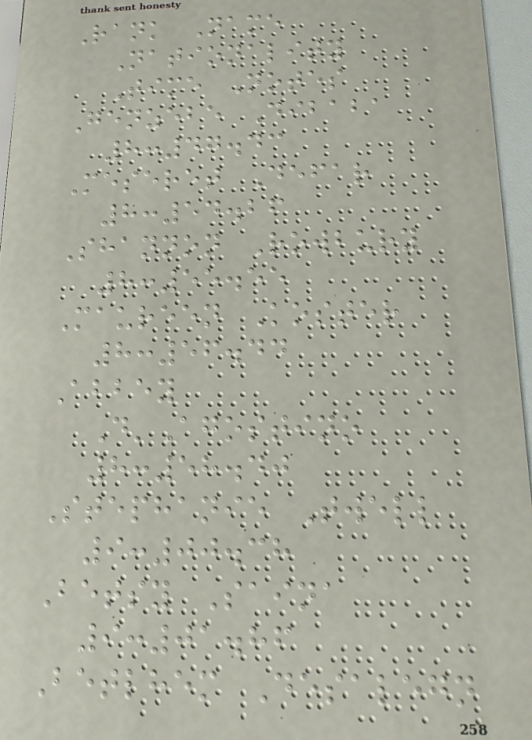Rank Name
Nationality
Time Notes
Genzebe Dibaba
8:47.43
Meseret Defar
8:54.26
Shannon Rowbury
8:55.55
Maureen Koster
8:56.44
Abbey
D'Agostino
8:58.40
Stephanie Twell
9:00.38
Betsy Saina
9:01.86
Betlhem Desalegn
